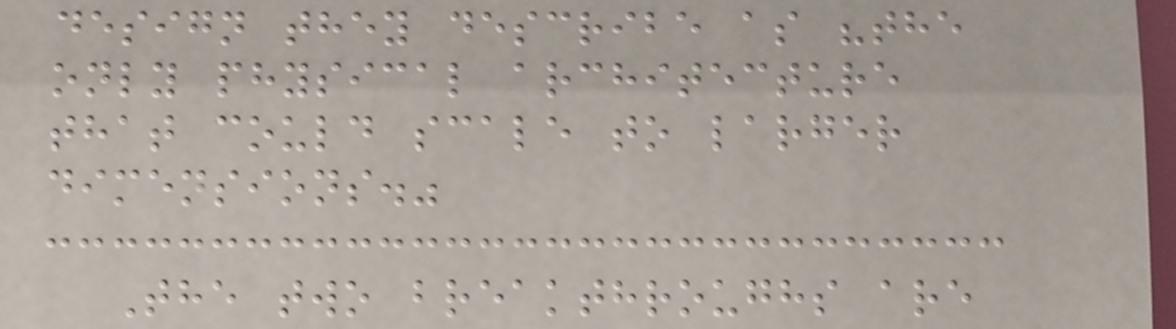design they describe as "the
only physical architecture
that could scale to larger
dimensions."
The two breakthroughs are
